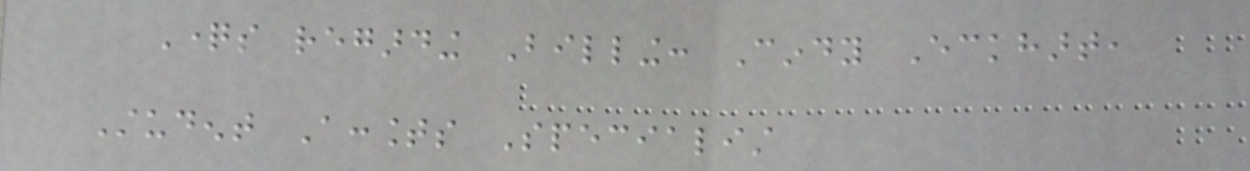Questions regarding Billing: Cindy Eckhart,
Student Accounts Specialist
